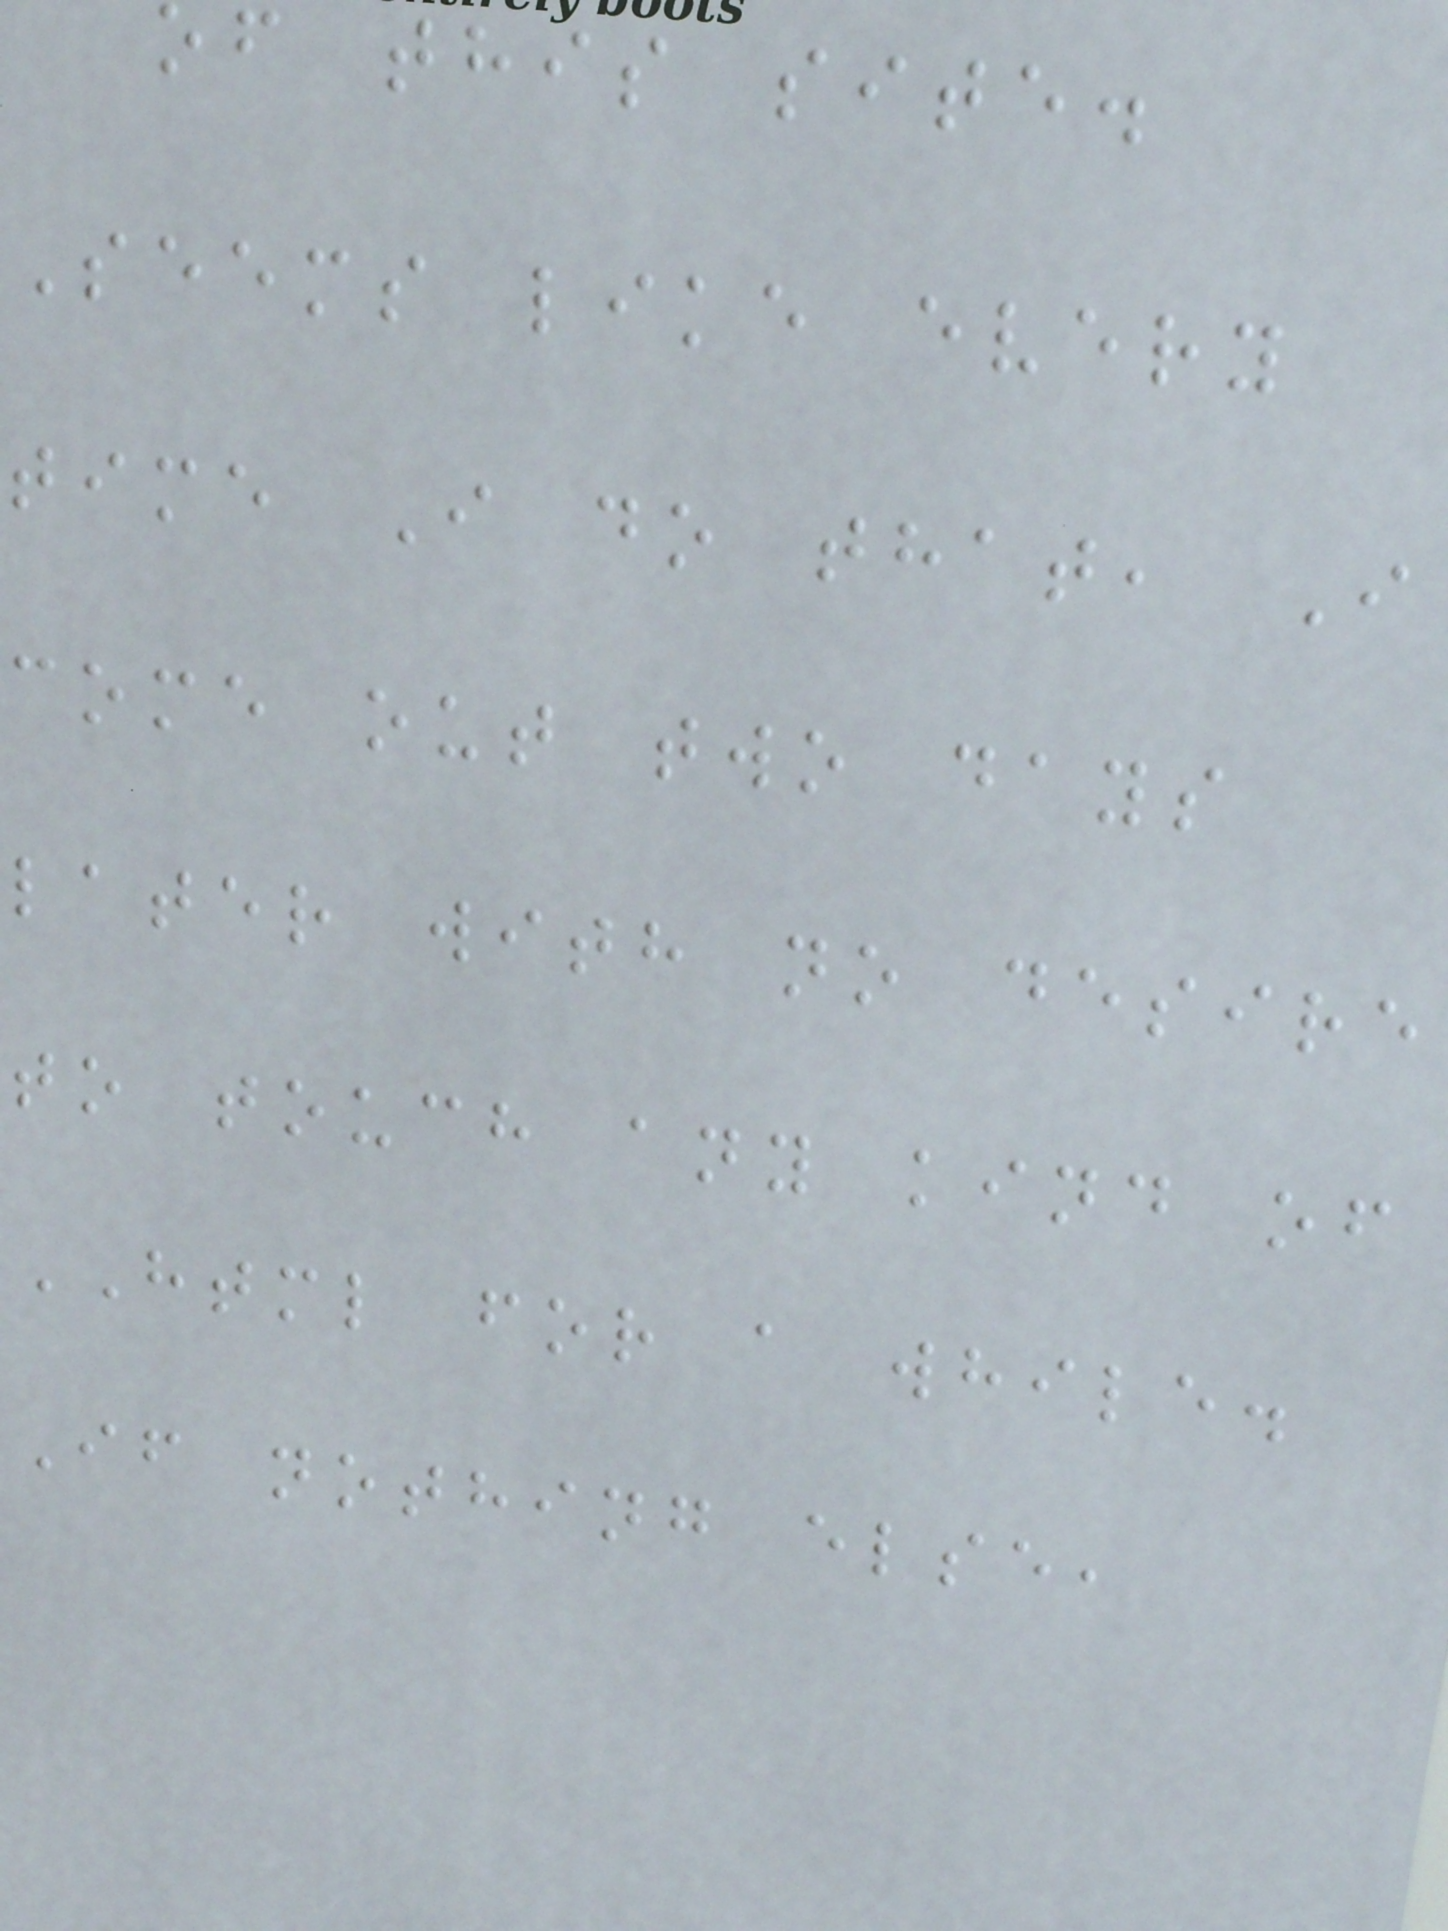of this site.
Seems like every
time I do that, I
come out two days
later with no desire
to touch any kind of
HTML for a while.
If nothing else,
